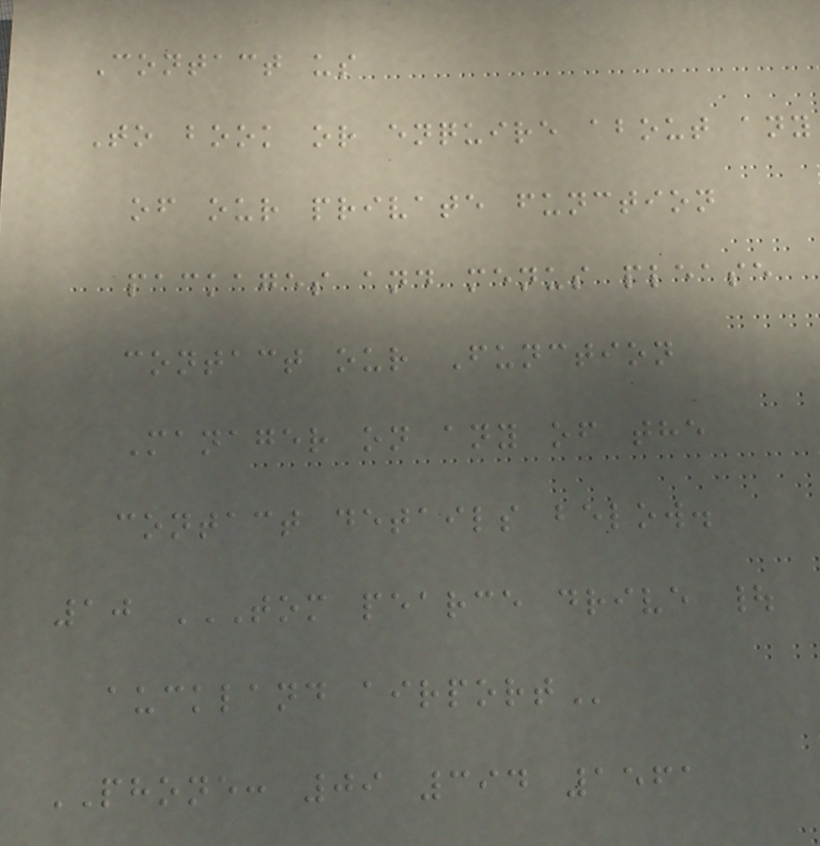Contact us
To book or enquire about any
of our private function
packages and menus please
contact our Function
Manager on any of the
contact details below.
10 TOM PEARCE DRIVE |
AUCKLAND AIRPORT
PHONE: 09 394 1561
